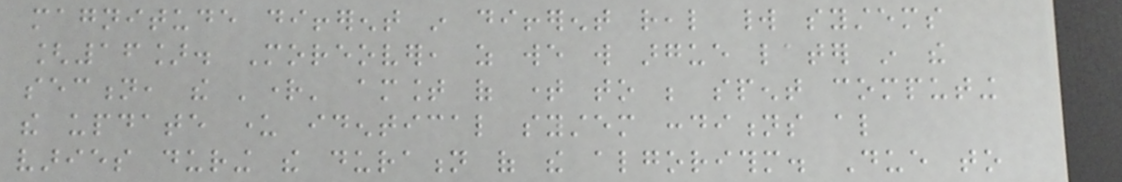magnitude different in different real world systems
[16]. Moreover, as we will argue later in the
section, the 'right' amount of time to be spent computing
the update under identical system conditions also
varies during the duration of the algorithm. Due to
